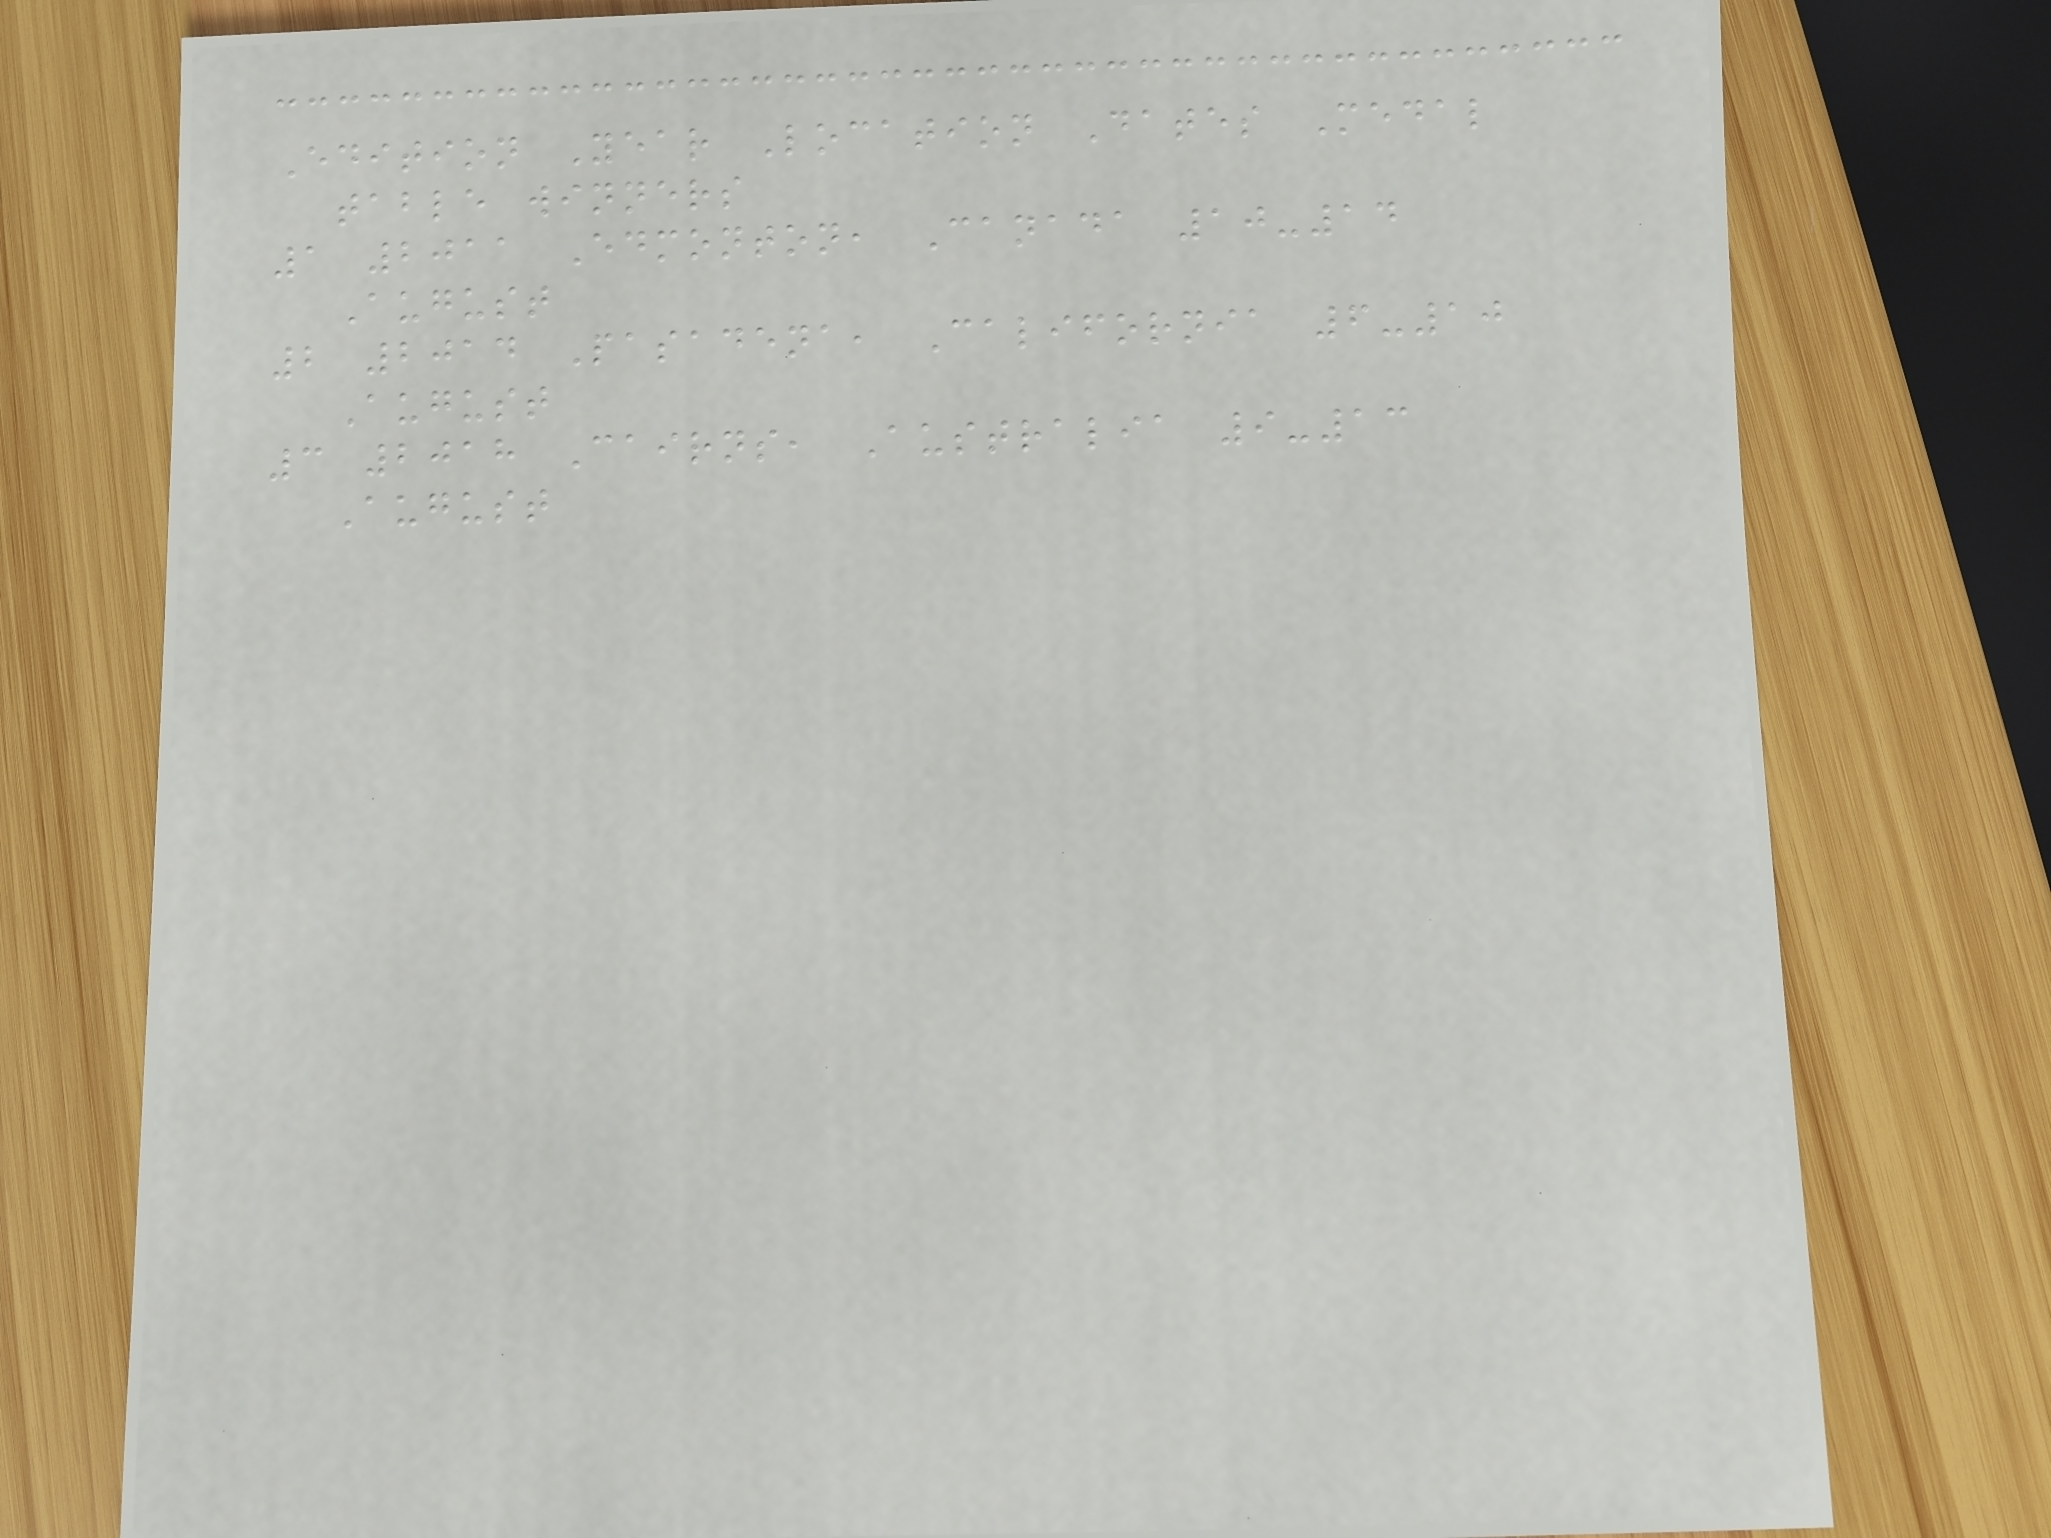Edition Year Location Dates Medal
table winners
1 2011 Edmonton, Canada 10-14
August
2 2014 Pasadena, California 6-10
August
3 2018 Cairns, Australia 9-13
August
